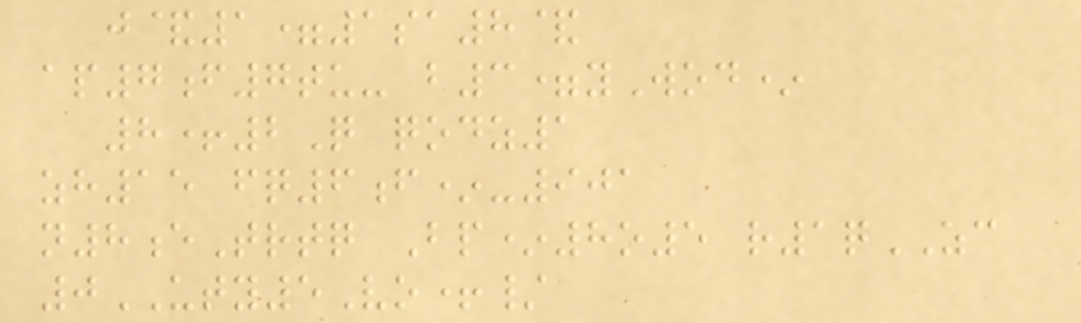j&1=1sa8&
ap7f7tu- b3=yWod*
8+2Q qodz1
zh15 fq6f*-901
n8eTrtq Bp*8o5 r1qZC
0UTY5Vo+/
